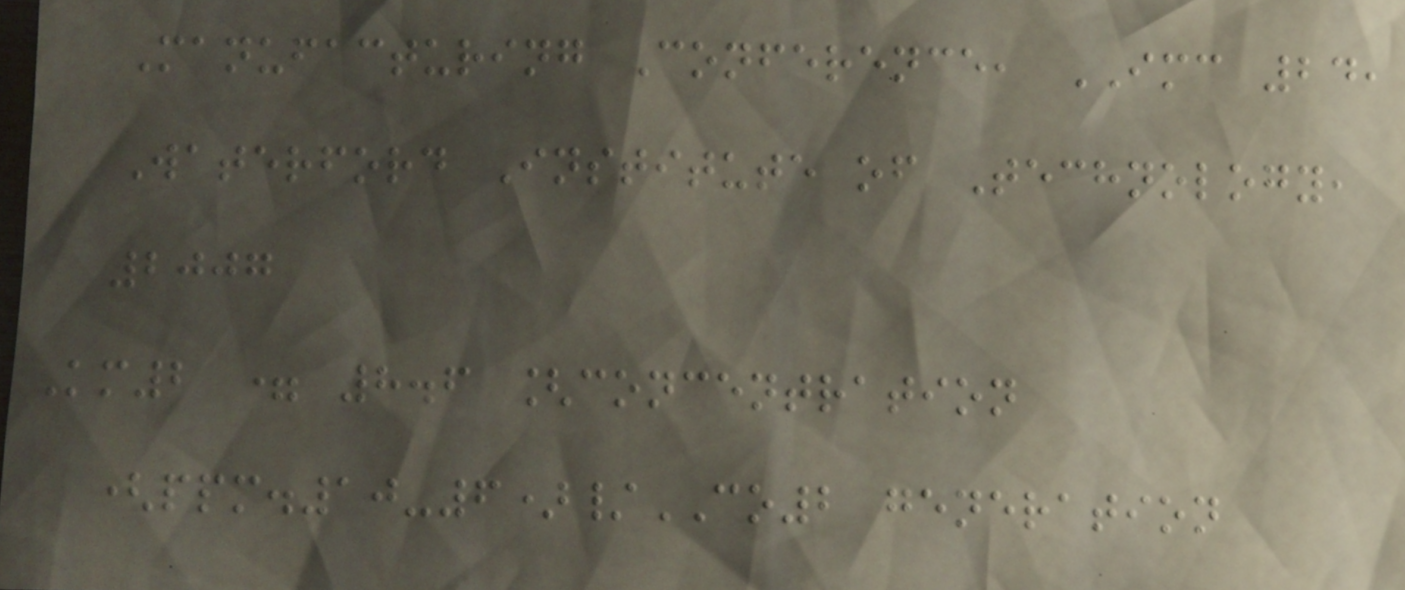Manufacturing Conference, IMC 24,
Waterford Institute of Technology,
2007
Km2 = 8.6 [concentration
(ppm.10-6)/CO2 generation
